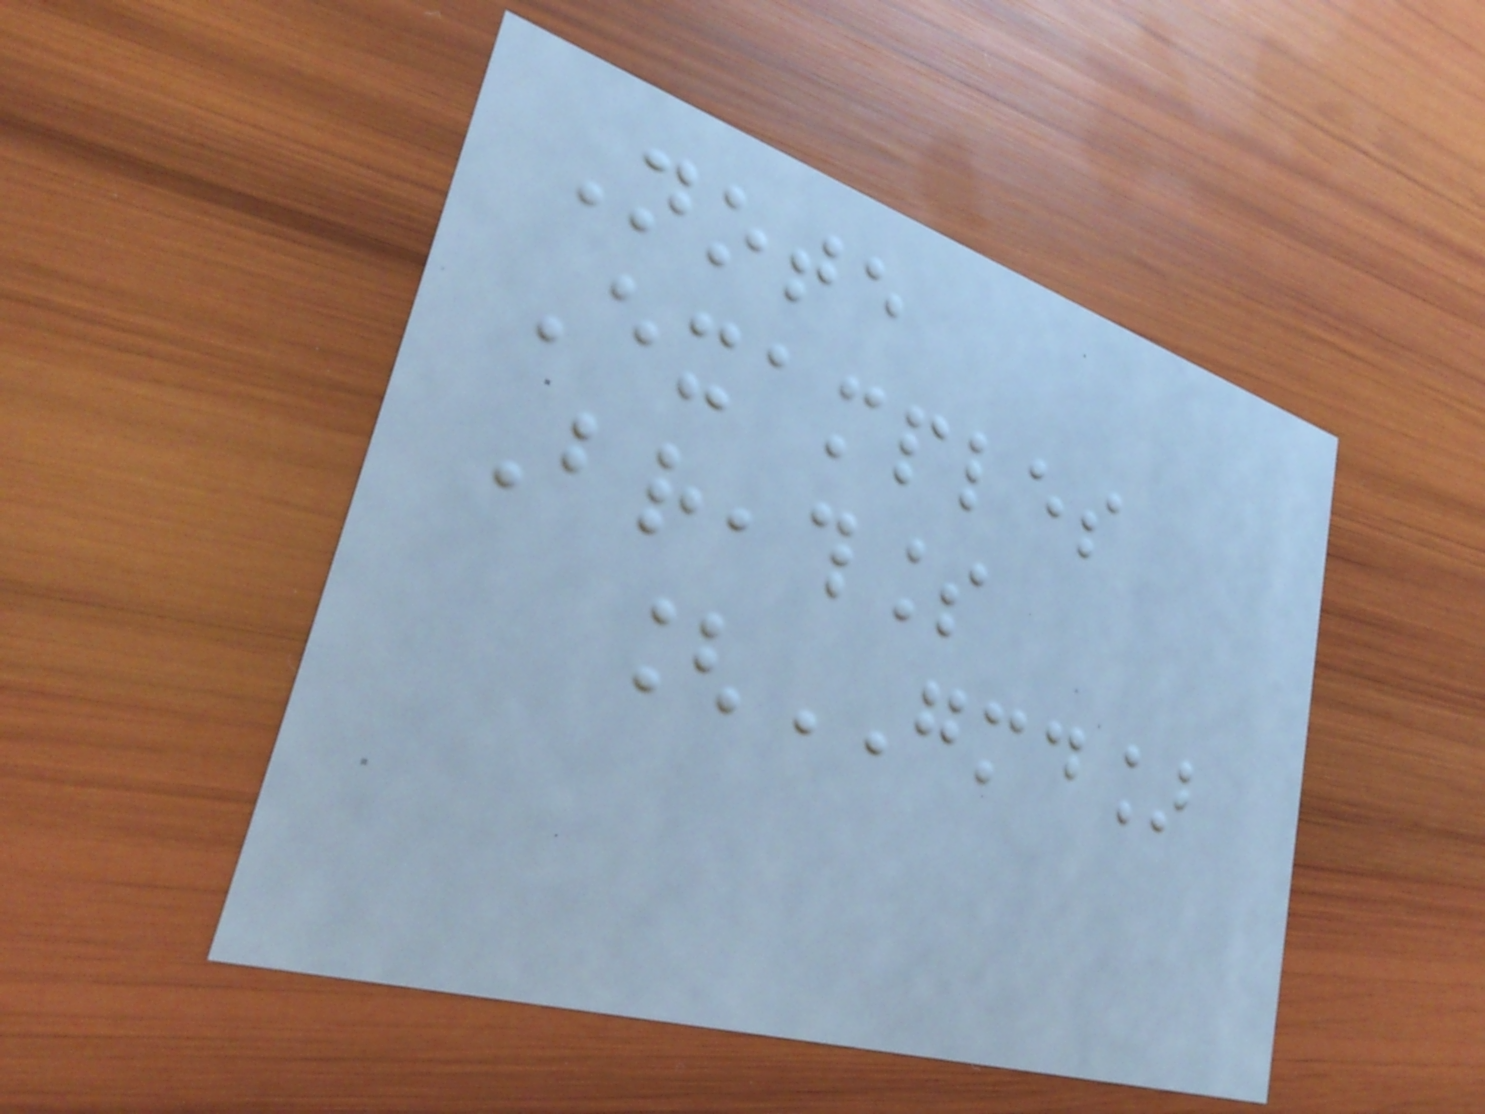Note
Examples
Breathless
[GMD]
